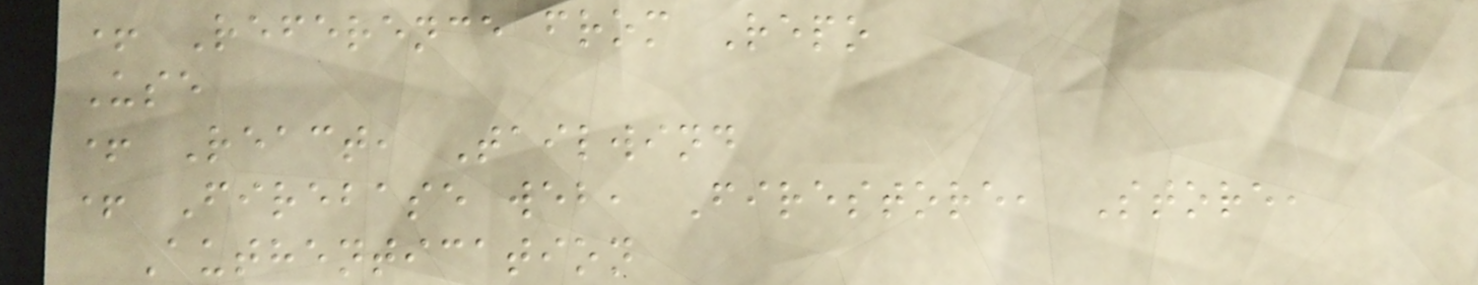+ Reference from Repo
Use
+ React, Tailwind
+ Firebase web, Firestore, Store,
Authentication
